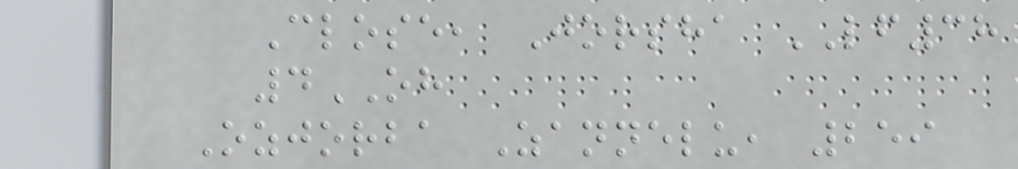Close, Jorsha LF38
4OH
Ozjorba Zannelu, 259
